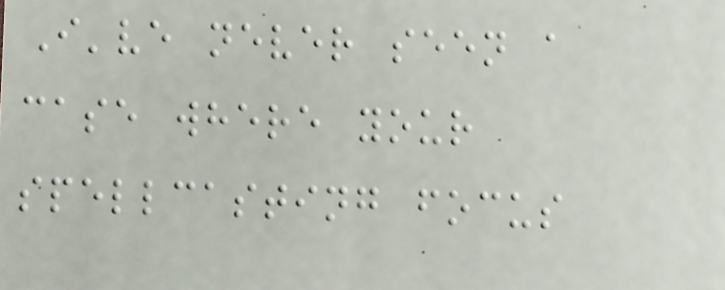I've never seen a
case where your
spellcasting focus
